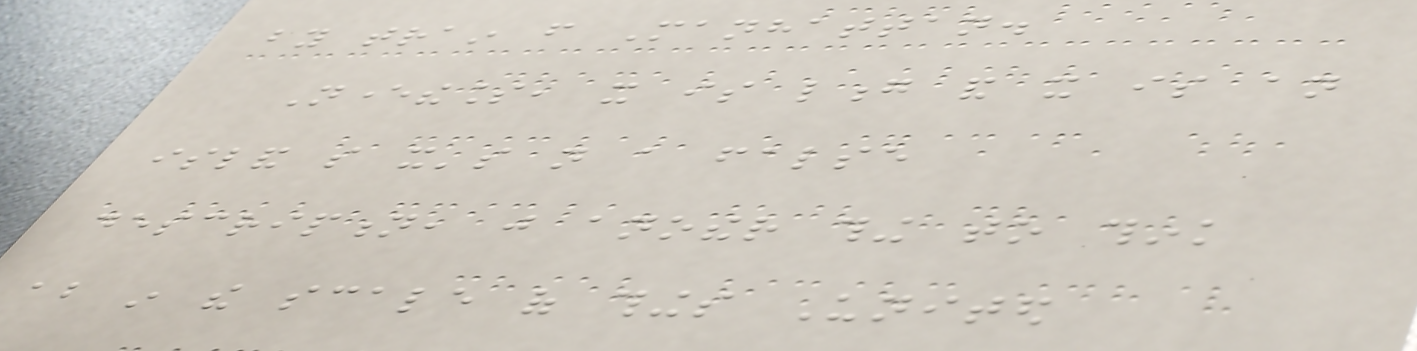by train from Manhattan.
Nevertheless, it is long and it is an
island so it's not a false
description, just another thing to think
about in the scale of things United
